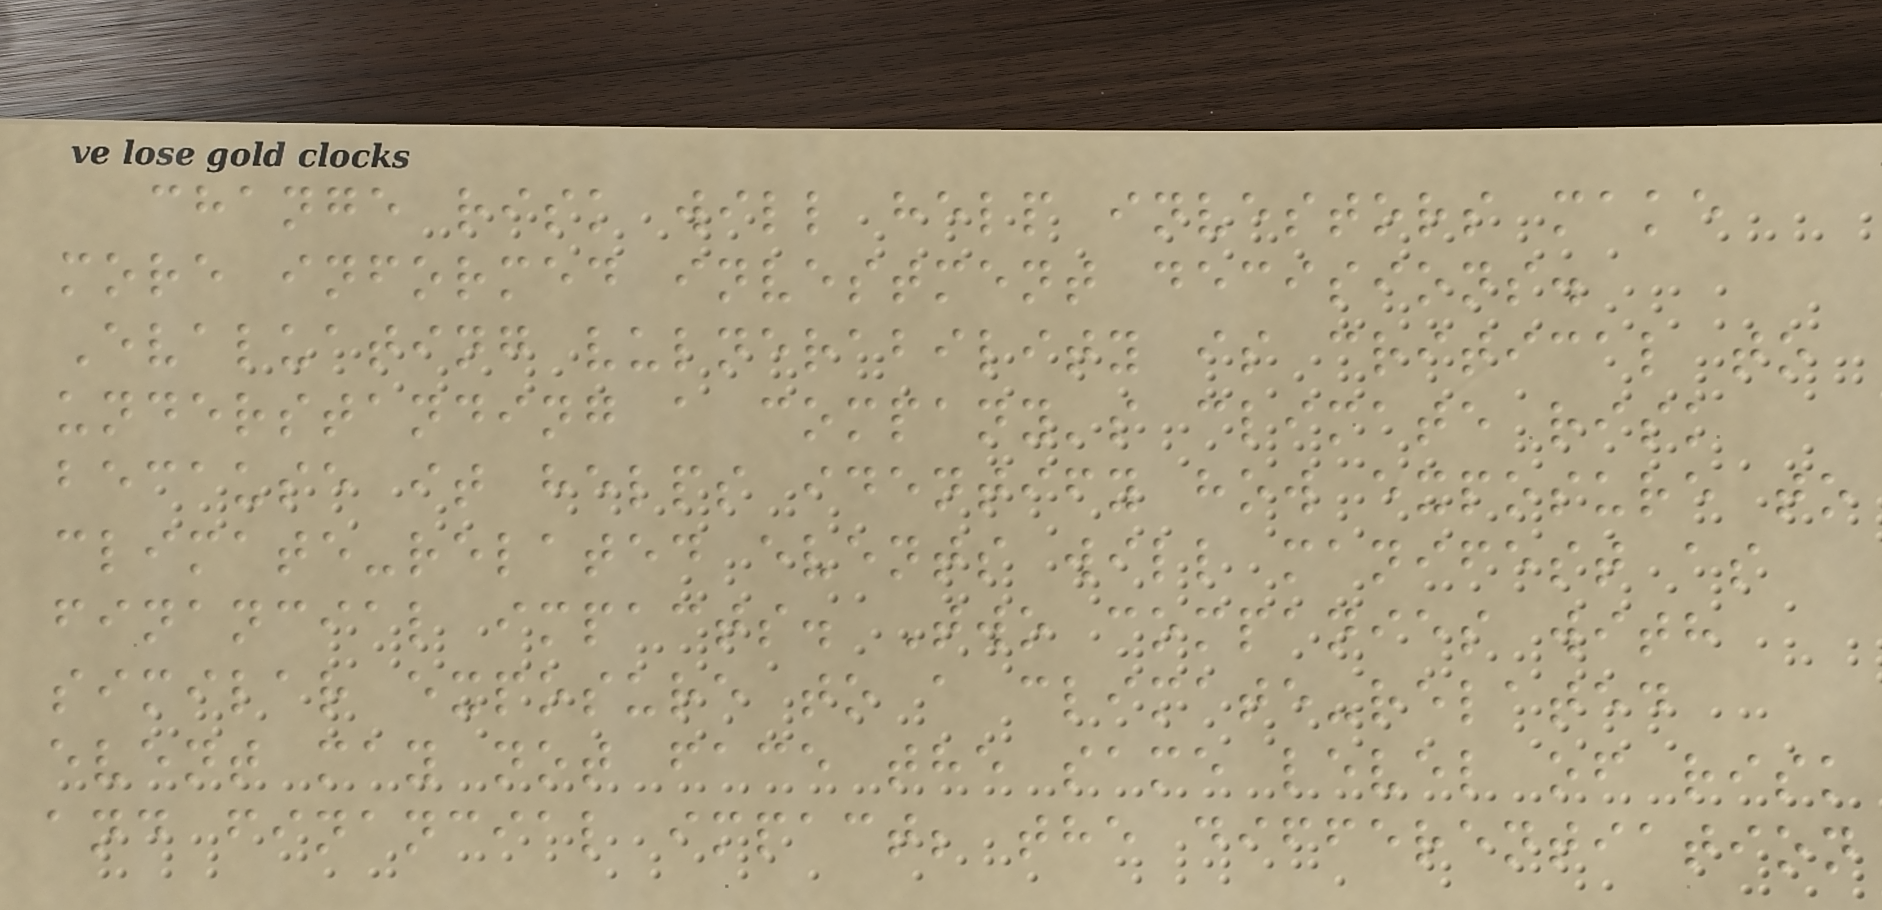change risk will help investors make
more informed investment decisions.
Evaluating vulnerability is critical to
understanding a company's climate risk
because it helps identify how exposure to
climate-related events will manifest as
financial impacts. Two companies with
similar exposure to a climate-related
event may not face the same level of risk
and financial impact; the differentiation
